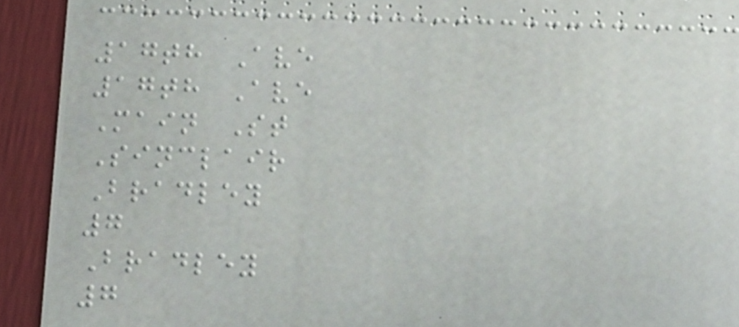17th Ave
17th Ave
Main St
Sinclair
Bradley
7
Bradley
7
